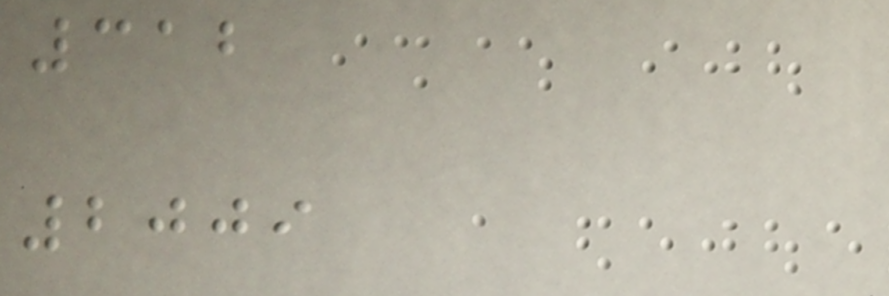312
2009
